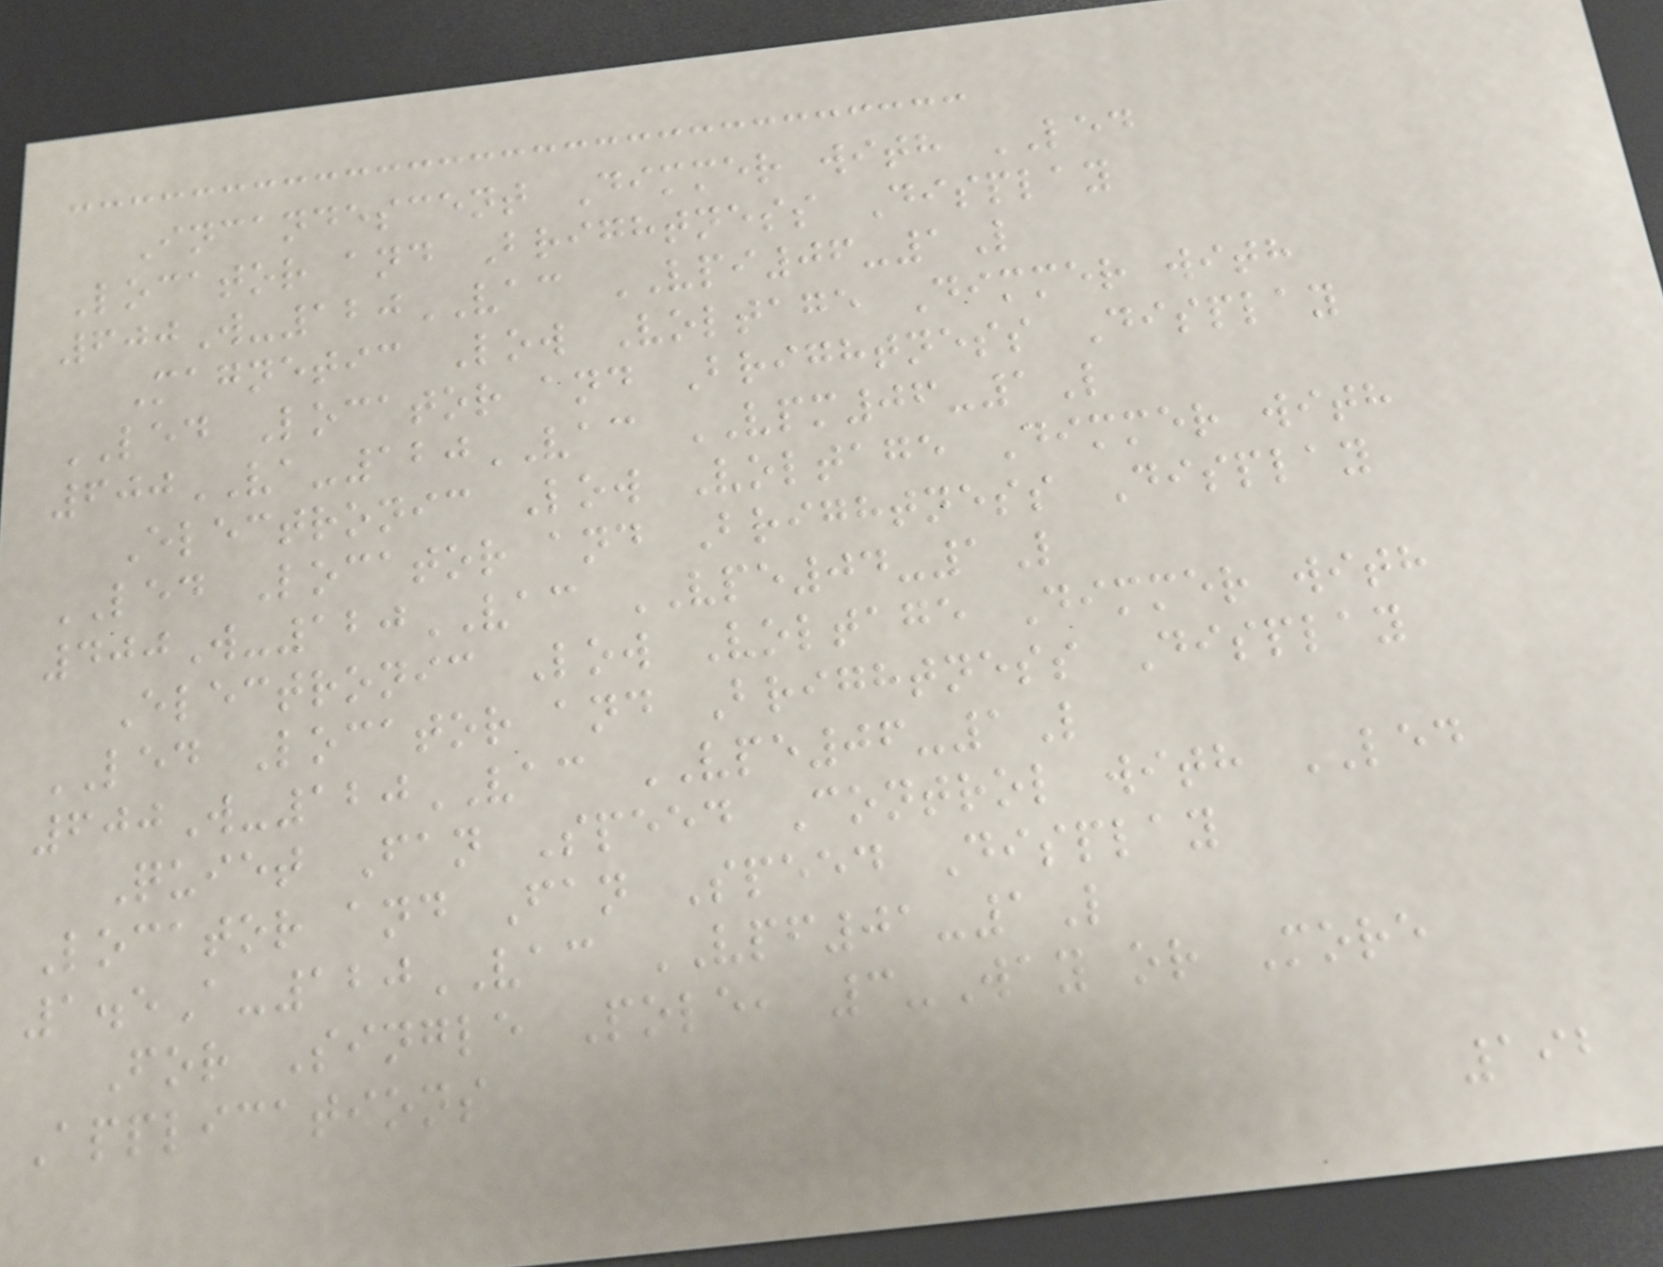Incandescent Dimmer with LED
Locator and Brightness Display
600W-120VAC VPI06-1L
Magnetic Low Voltage Dimmer with
LED Locator and Brightness Display
600VA-120VAC VPM06-1L
Electronic Low Voltage Dimmer with
LED Locator and Brightness Display
400W-120VAC VPE04-1L
Electronic Low Voltage Dimmer with
LED Locator and Brightness Display
600W-120VAC VPE06-1L
Quiet Fan Speed Control with LED
Locator and Fan Speed Display
1.5A-120VAC VPF01-1L
For Single Pole, 3-Way or More
Applications
192
